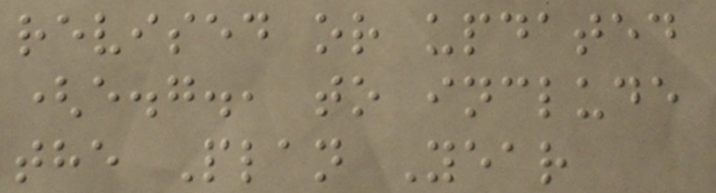revised or updated
(e.g., to include
the Plan Year
